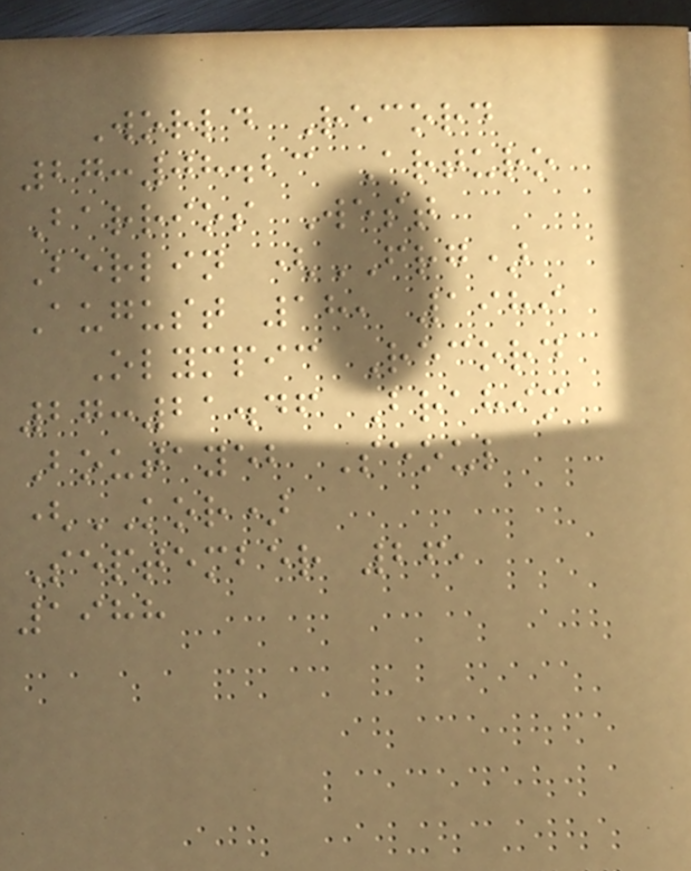World Record
27:08.23 Arturo
Barrios West
Berlin (FRG)
August 18, 1989
Olympic Record
27:21.46 Brahim
Boutayeb Seoul
(KOR)
September 26,
1988
